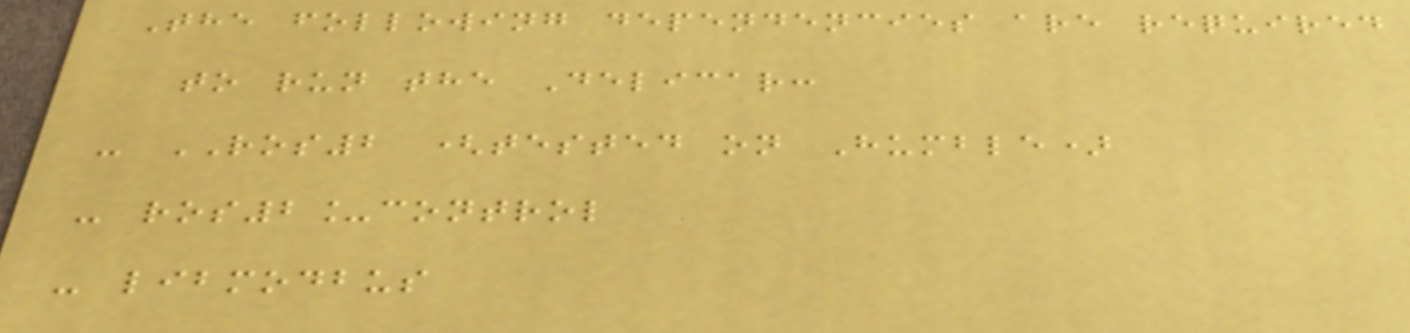The following dependencies are required
to run the Delicar:
- ROS2 (tested on Humble)
- ros2_control
- libmodbus
